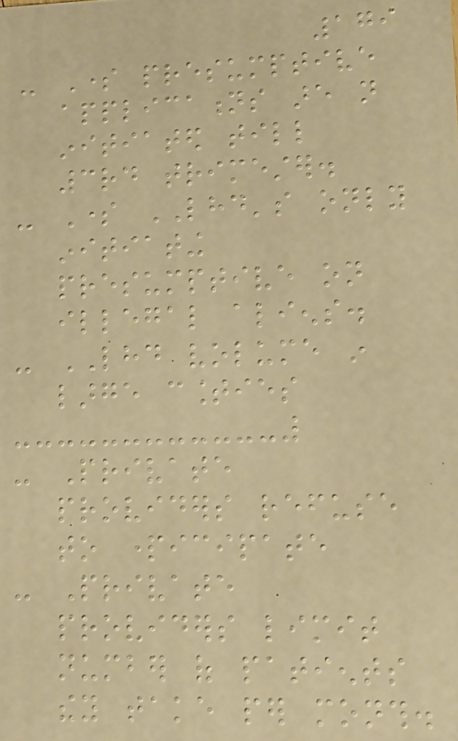179
- Some presumptive
applications are not
initiated till
3rd trimester.
- Some LHD's only
initiating
presumptive on
illegal aliens.
- LHD volume in
large counties
- Private
providers refuse
to participate
- Private
providers limit
number of patients
they take per month.
